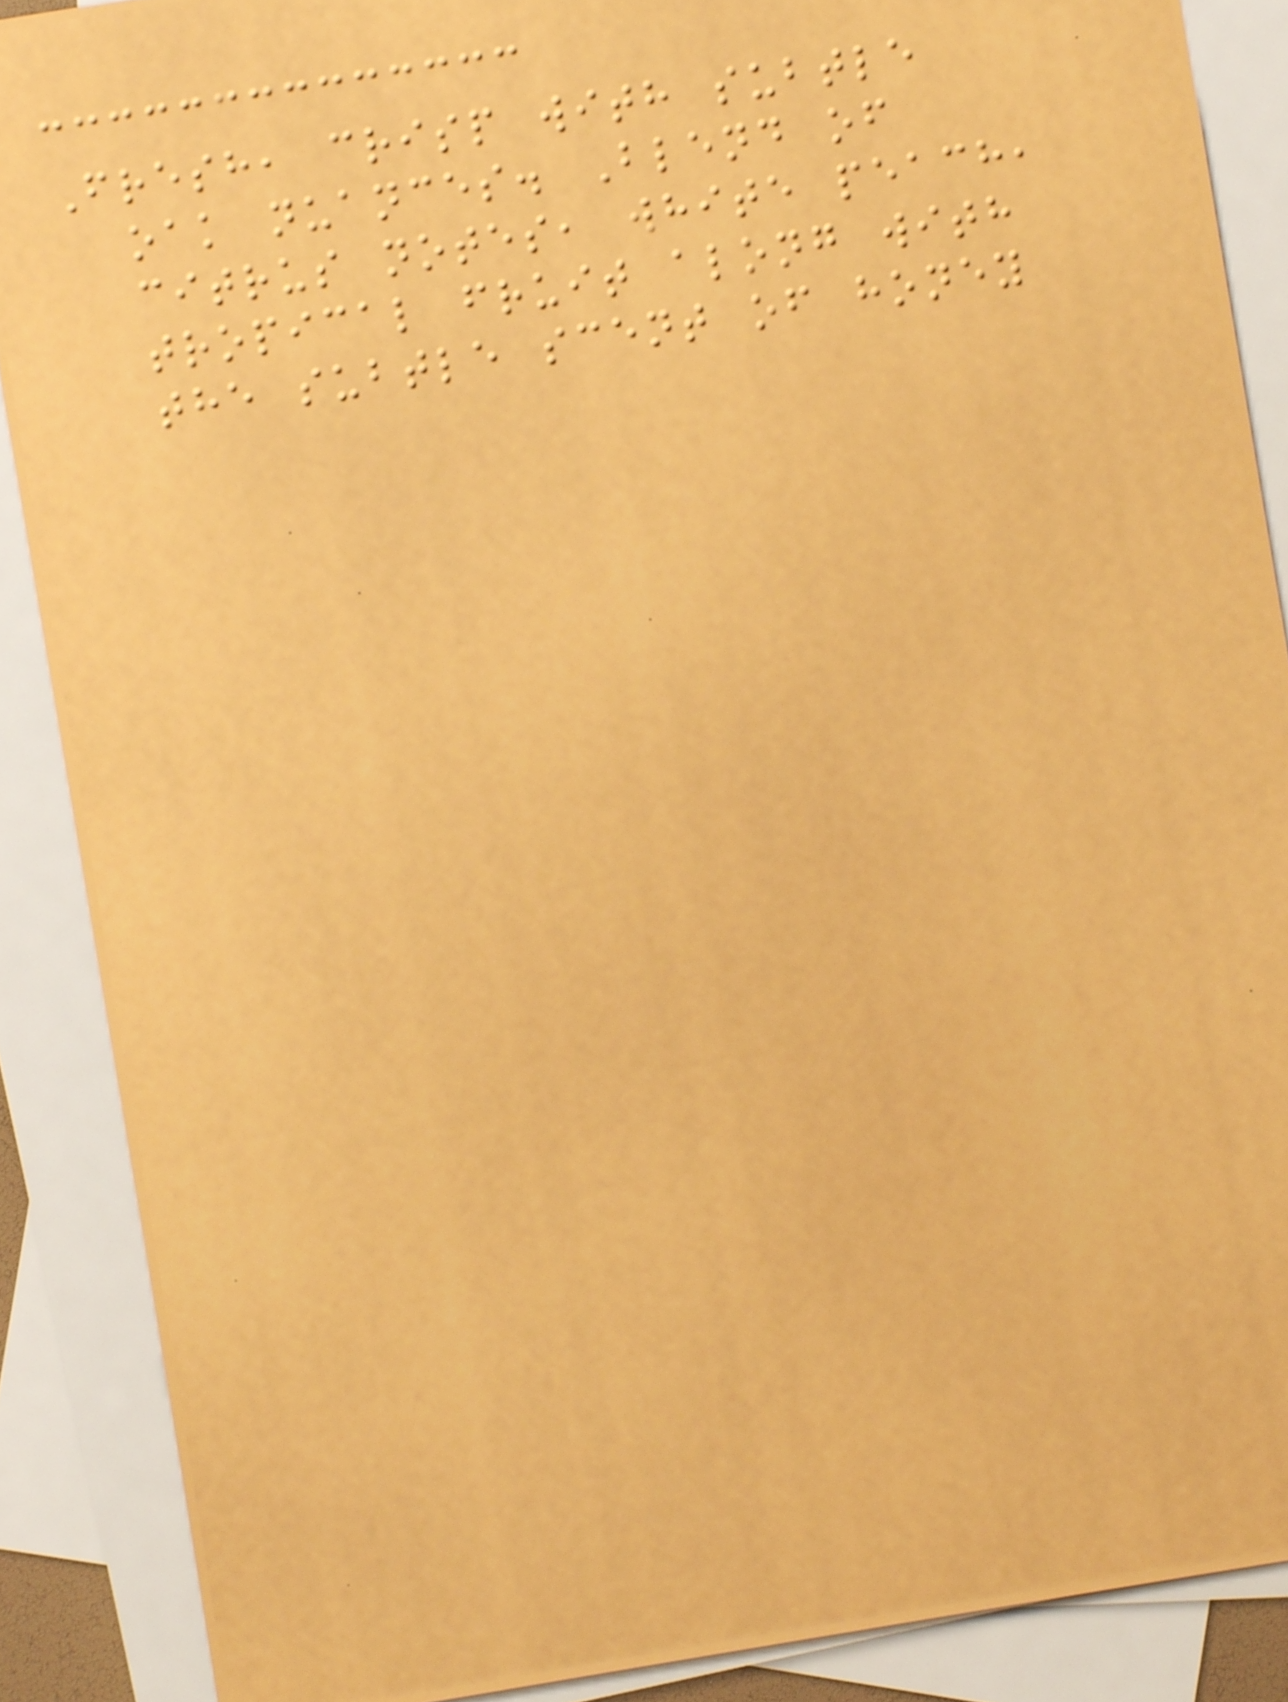Fresh, crisp with subtle
oak nuances. Blend of
citrus notes, white peach,
tropical fruit along with
the subtle scent of honey
